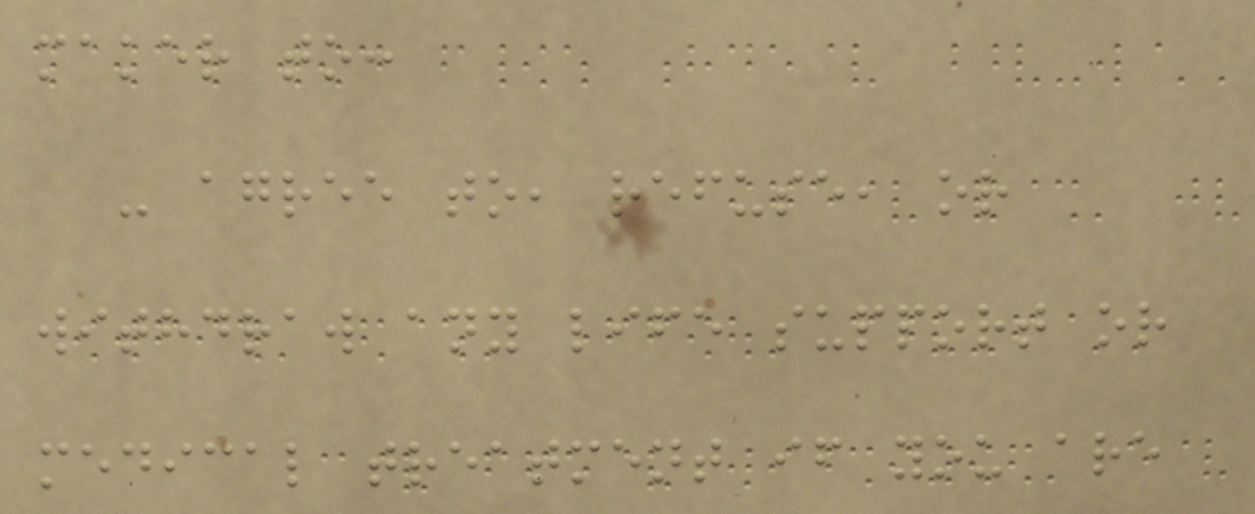maker to:
- agree to, refuse, or
withdraw any life support or
medical treatment if you are
